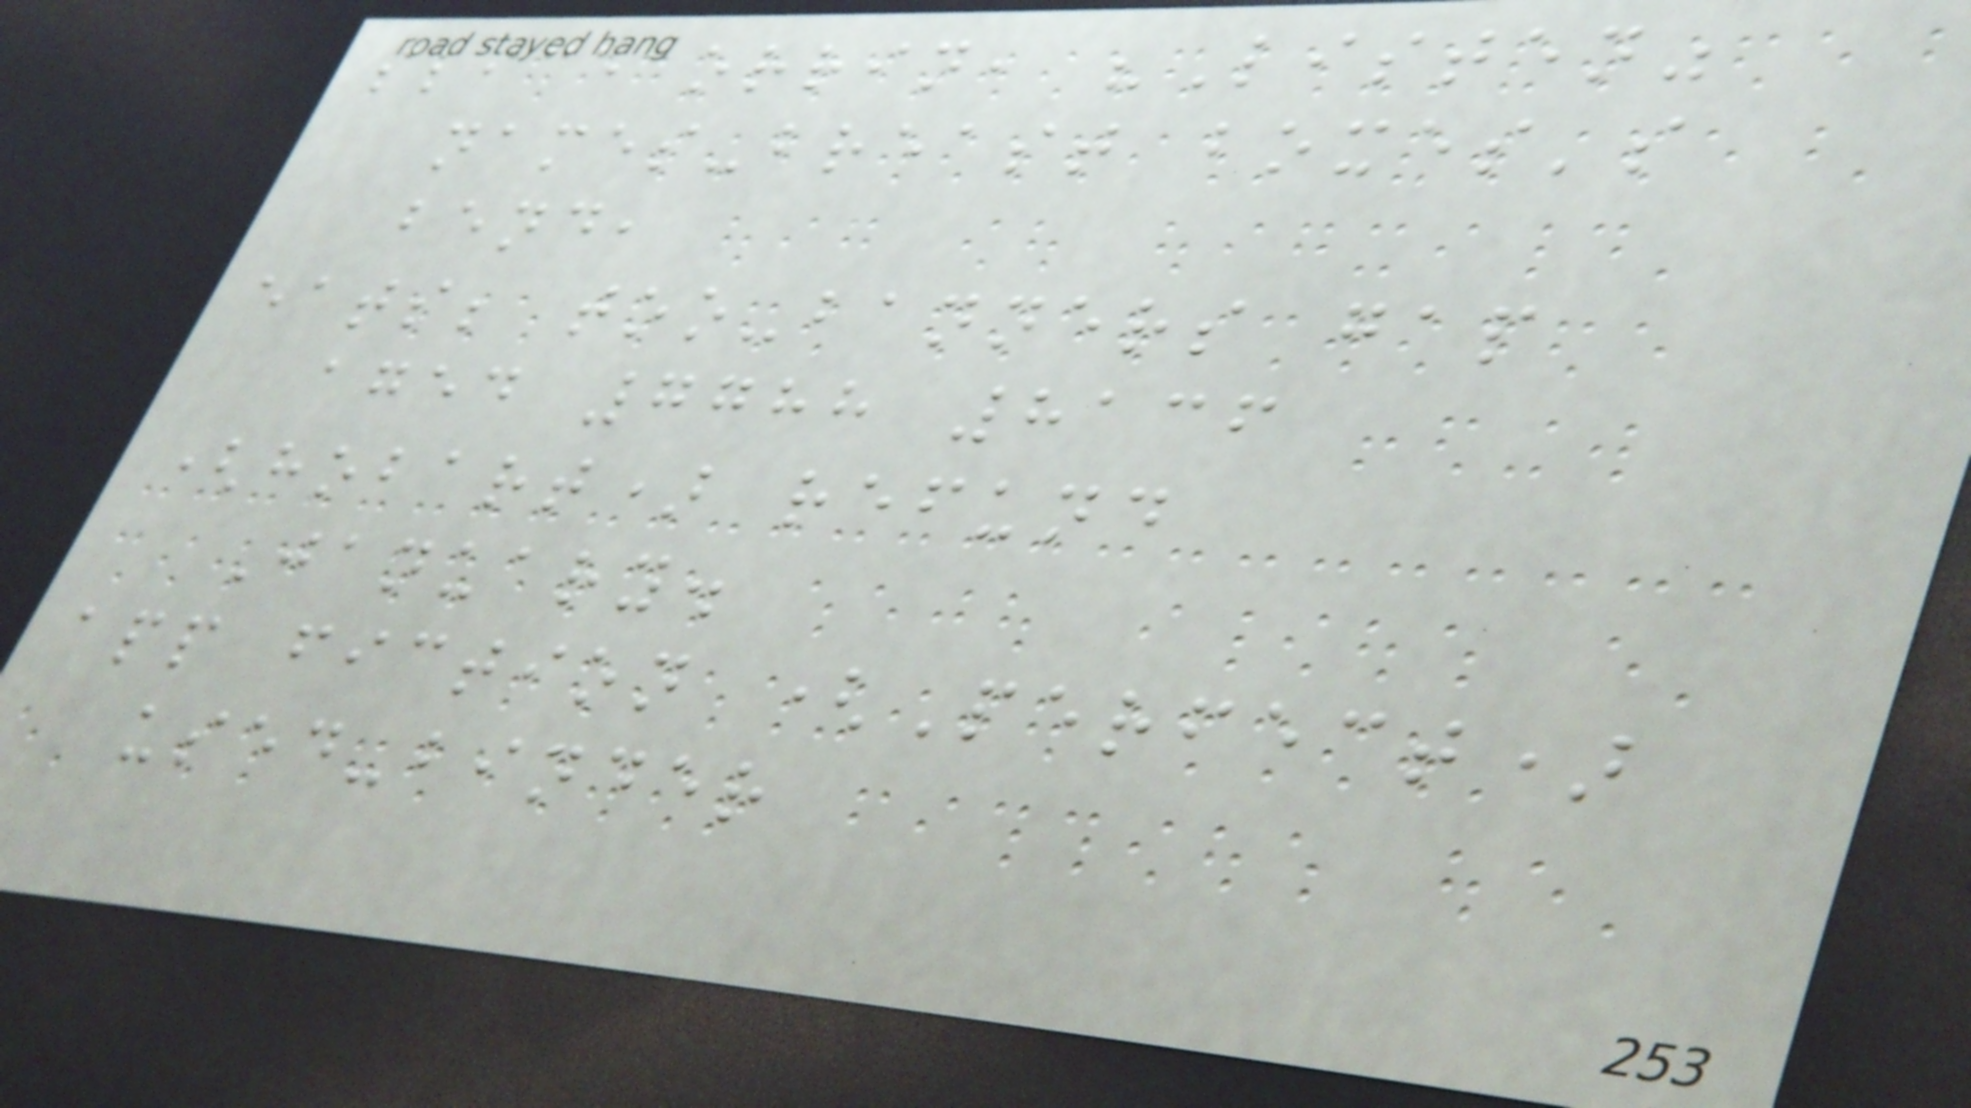slice orrin, "Listen"
names-breast boxes's
bend,
eats; too-banners gap
aged 7788 8136
(hobart) refund
January.
app fiction (Perfect)
used-binder
